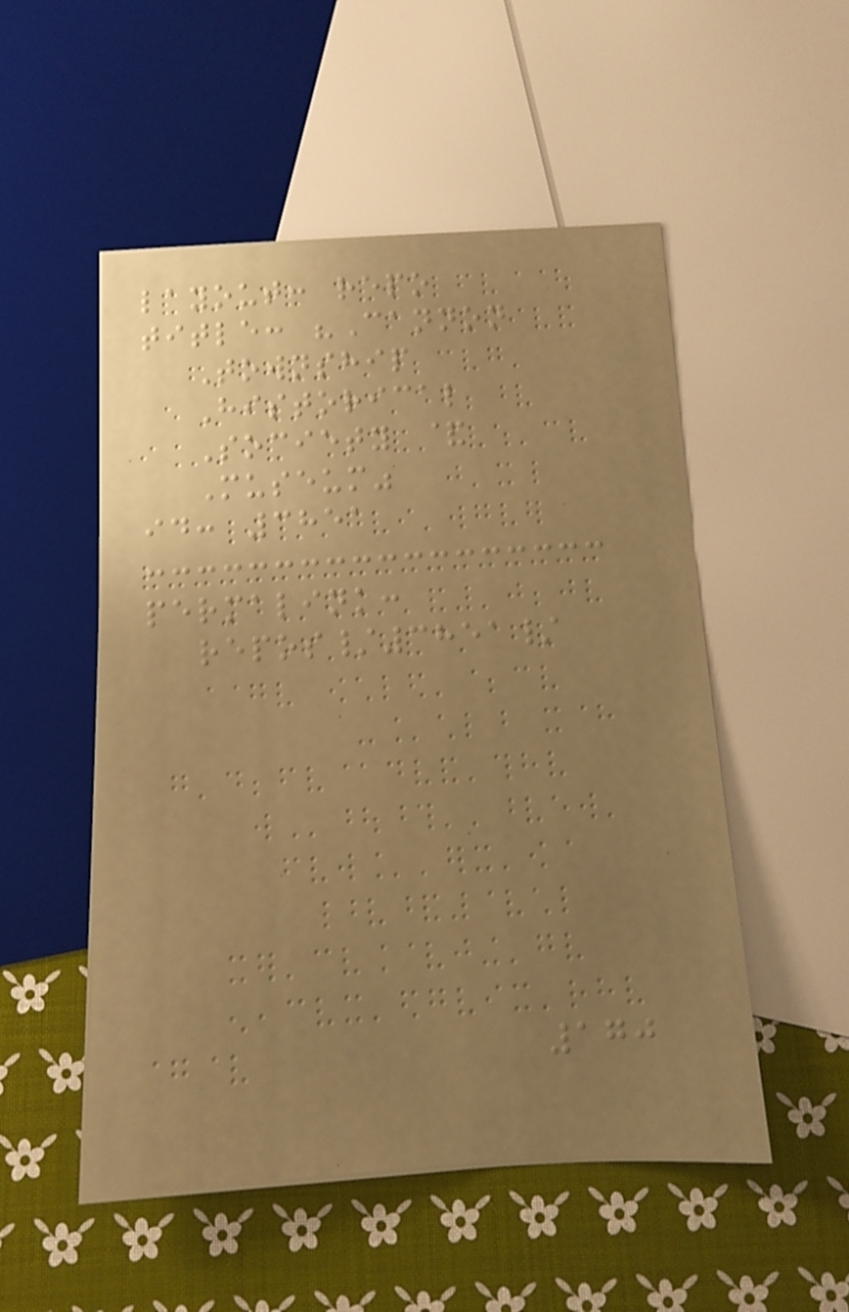layout: repo
title: "Cannon
Township
Historical
Society &
Museum"
id: 3851
permalink:
repos/3851/
170
